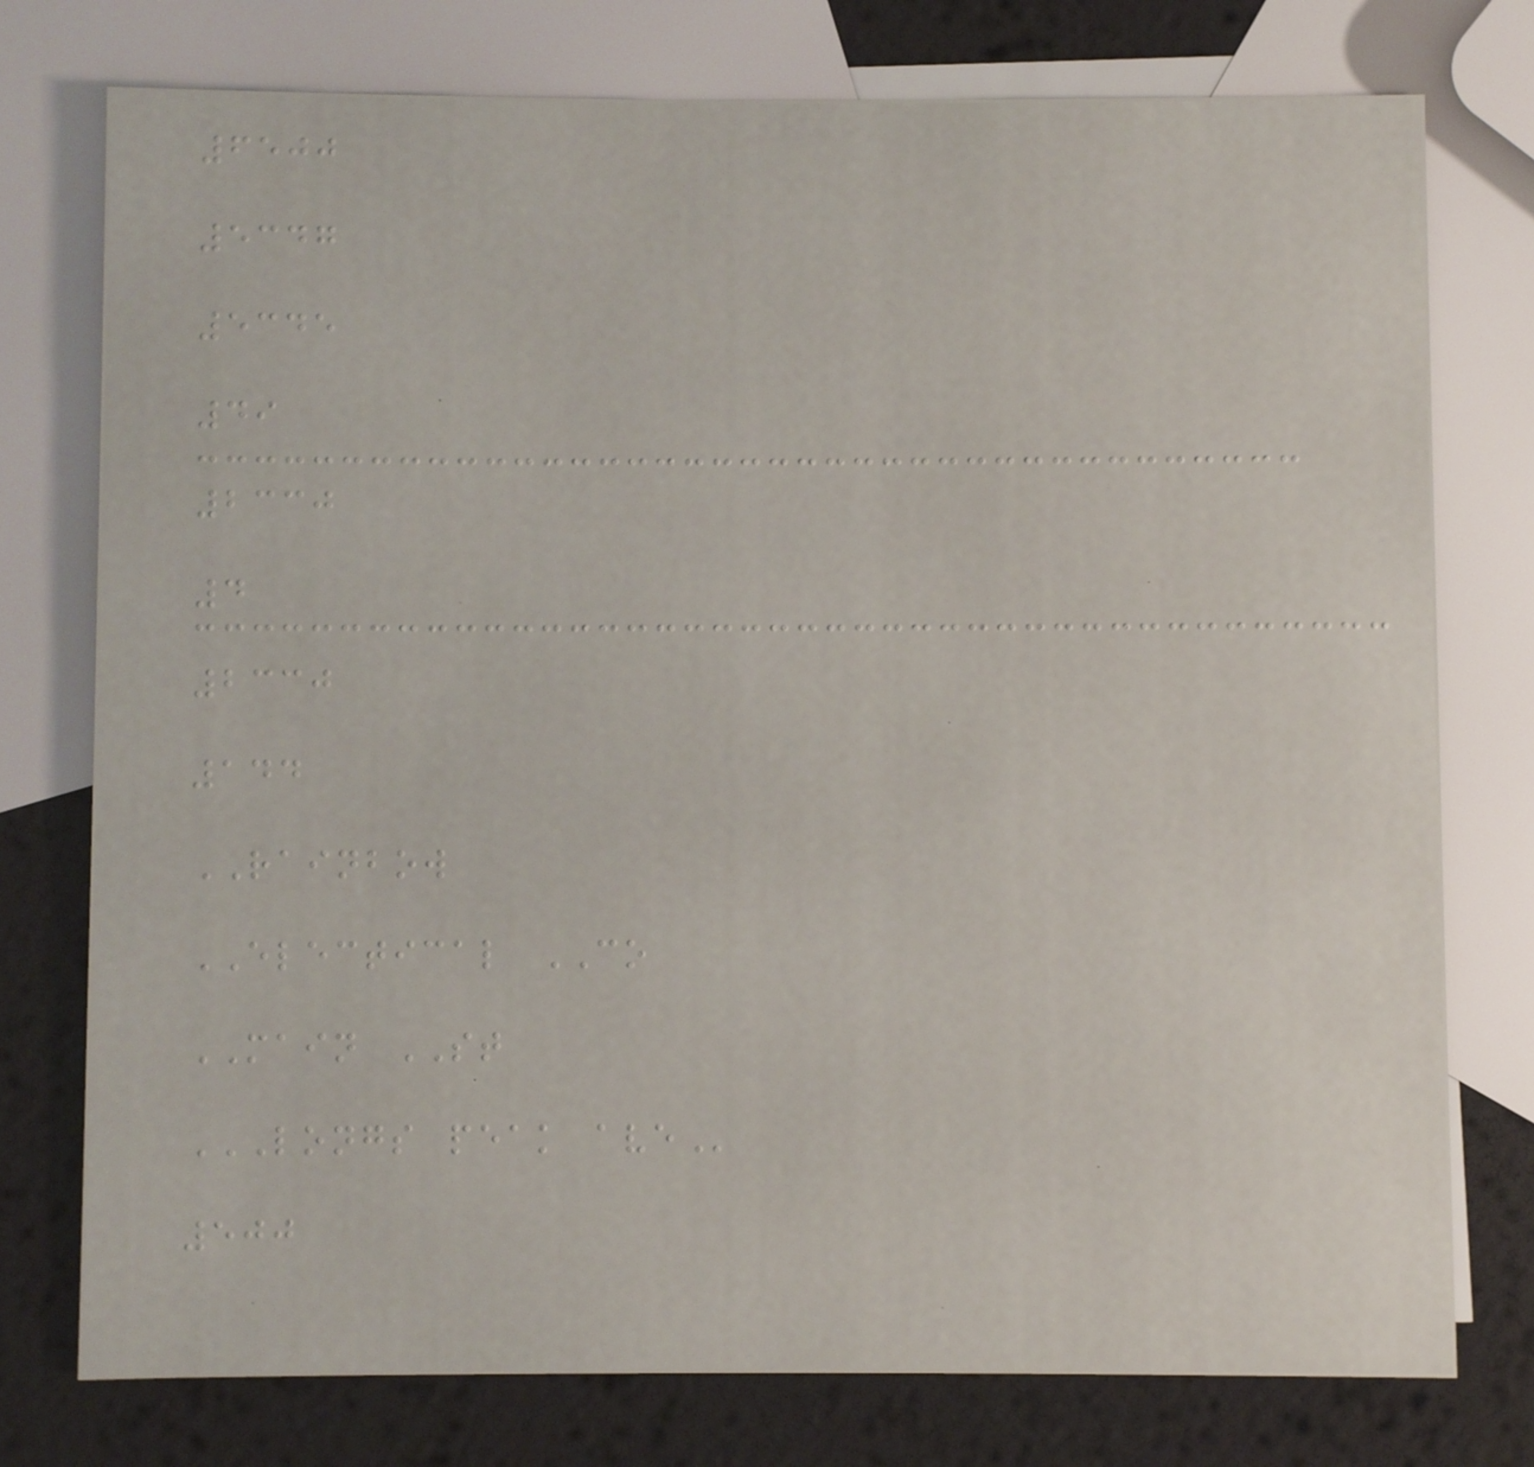6500
5347
5345
49
2330
4
2330
144
RAINBOW
ELECTICAL CO
MAIN ST
LONGS PEAK AVE
500
